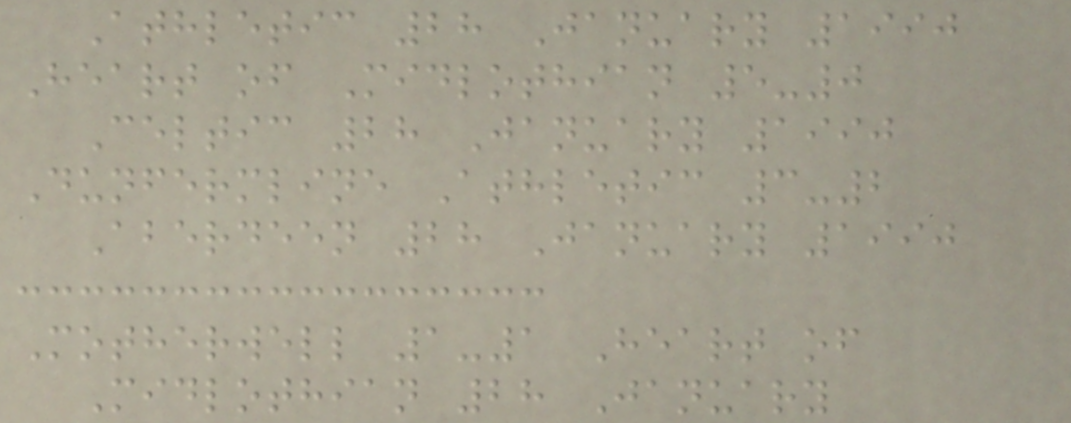Athletic 28 January 1990
Heart of Midlothian 5-0
Celtic 28 January 1990
Dunfermline Athletic 3-2
Aberdeen 28 January 1990
Motherwell 1-1 Heart of
Midlothian 28 January
